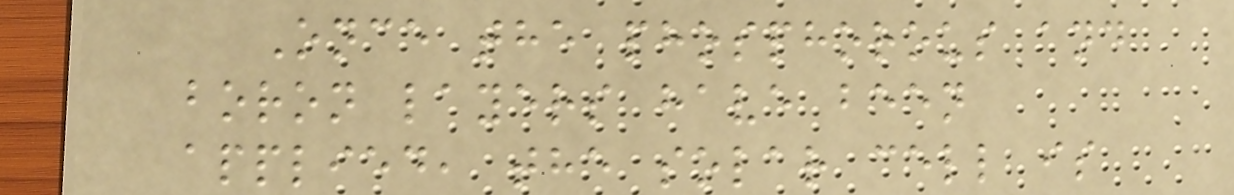Once the phosphorous and
boron layers have been
applied, the solar cell is
